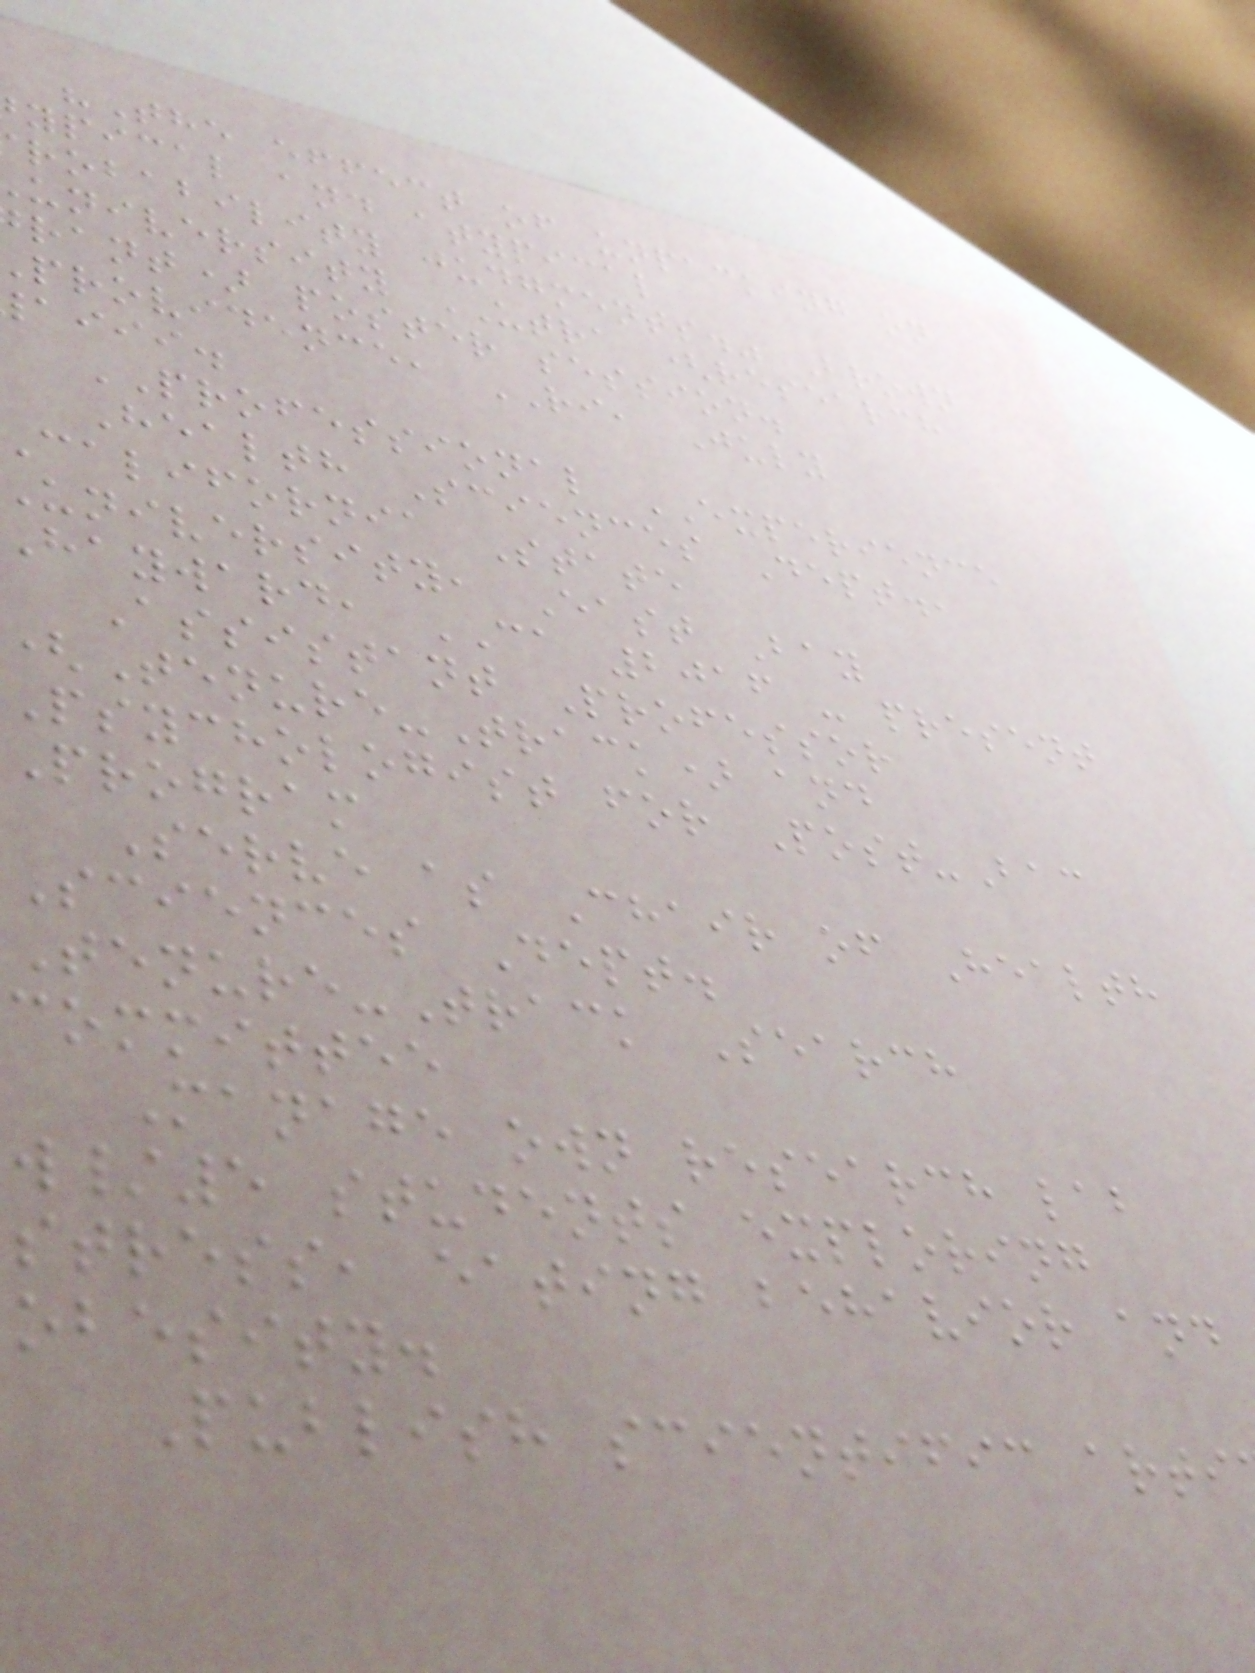"The effect of unpacking on
ypical and atypical
robability judgments." Brown
university UTRA (research
rant) poster session.
providence, RI, July
aiii.
PROFESSIONAL EXPERIENCE
Health Sciences Dept.,
california State
university, East Bay
hayward, CA 2016 - present
Assistant Professor
(Tenure-Track) and
Psychologist for Post-Bac
Program
Serve as Chair of Health
Sciences Dept.
Tenure-Track Search
committee
Manage own research lab
w/5 students exploring
stress, eating behavior and
obesity.
Publish scientific arti
